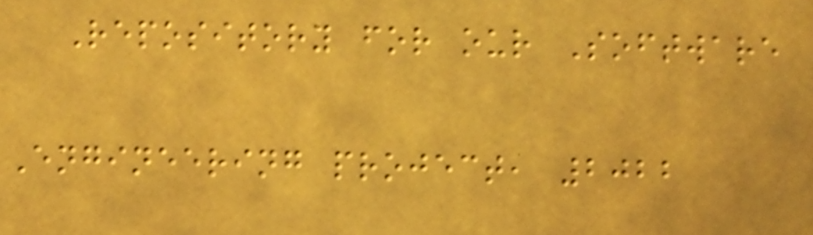Repository for our Software
Engineering project, 2022
